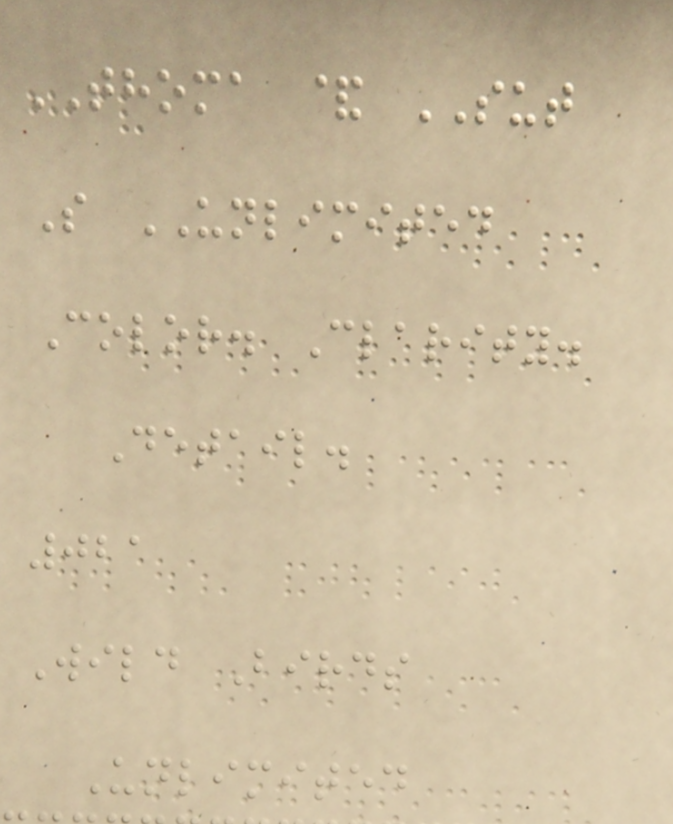THOMA & SUT
S UNLIMITED
Color. Clarity.
Detail.
021
Wild Birds
Unlimited
